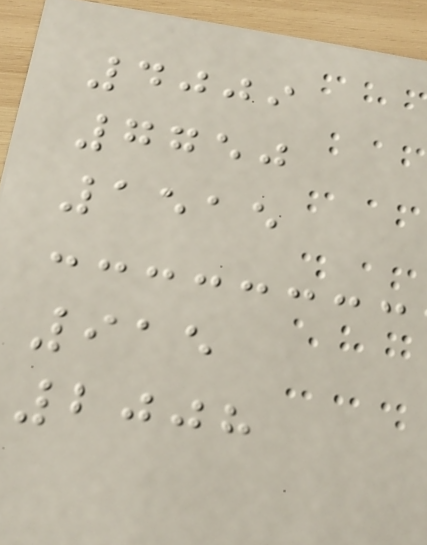4009
7750
1515
915
2008
